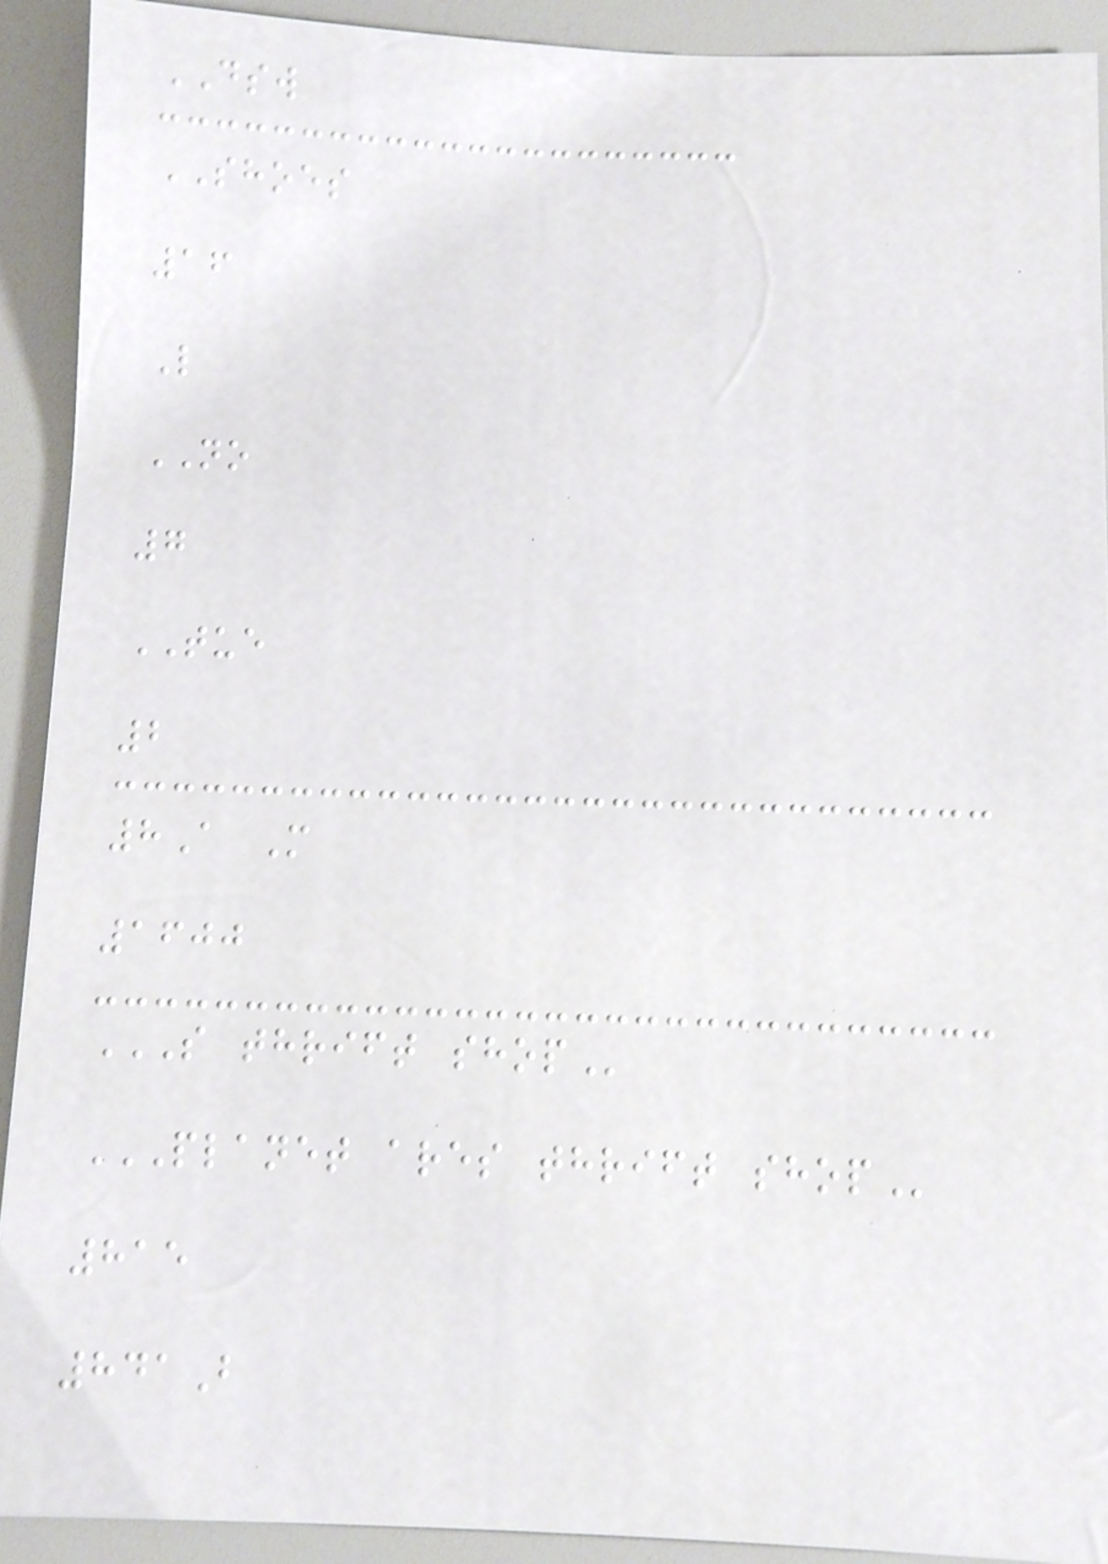DSW
SHOES
16
L
NO
7
TUE
2
8A M
1600
S THRIFT SHOP
PLANET ARES THRIFT SHOP
815
841B
